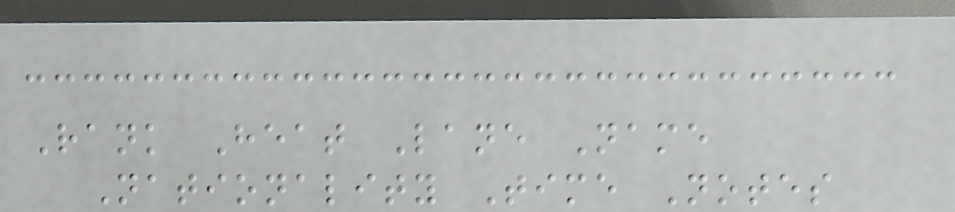Rank Heat Lane Name
Nationality Time Notes
